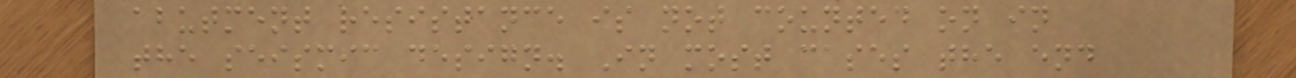abutment resistance is not counted on in
the seismic design. In most cases the end
